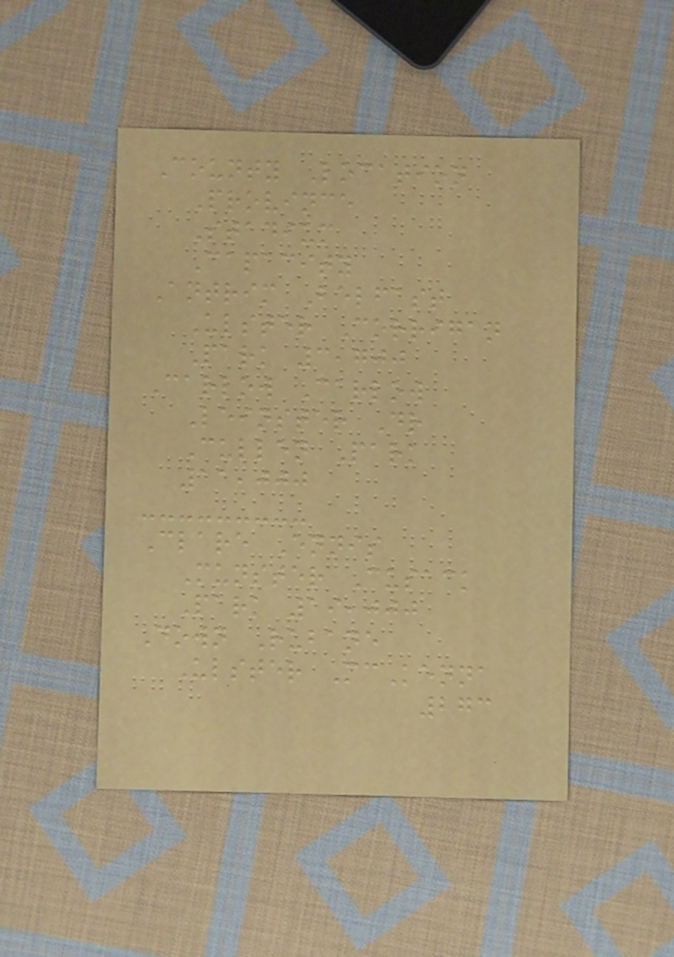County Location
Province
Stadium
Capacity
Antrim Belfast
Ulster Corrigan
Park 3,700
Carlow Carlow
Leinster Dr
Cullen Park
11,000
Clare Ennis
Munster Cusack
Park 19,000
Down Rubane
Ulster McKenna
273
